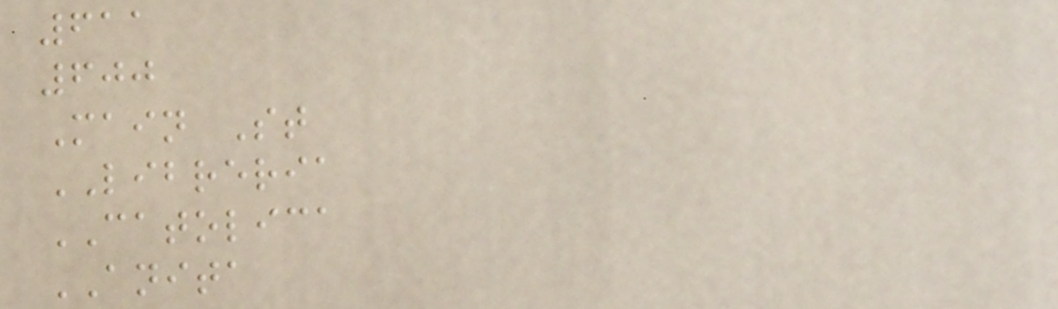611
600
Main St
LIBRERIA
CATOLICA
ANITA
